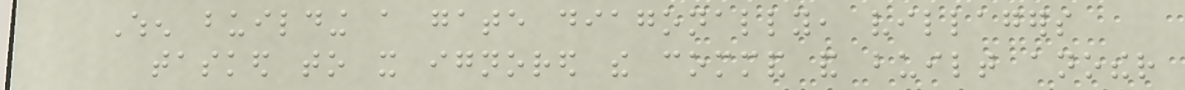When building a gate diagonally, villagers
tasked to it ignored the command and built another
